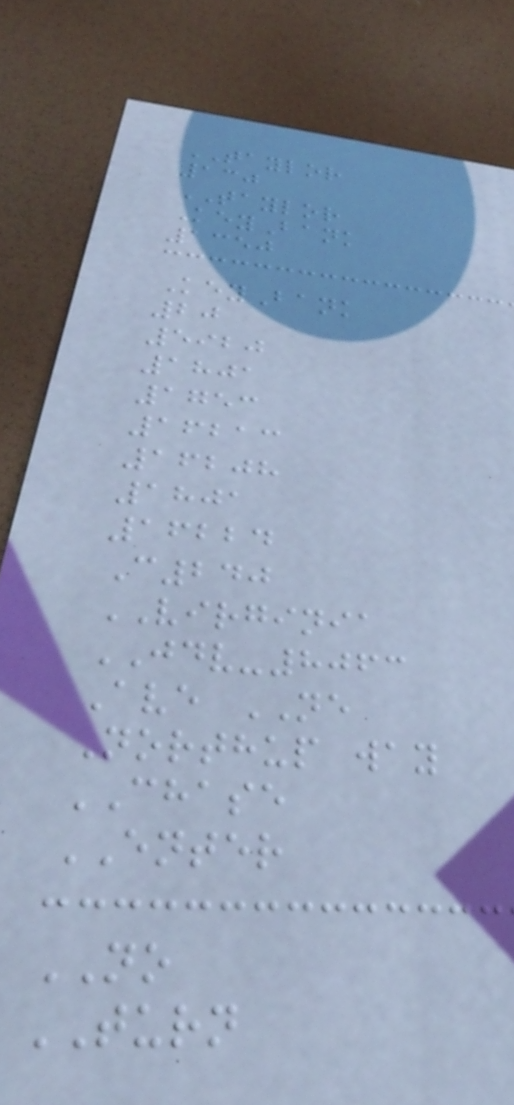TAYLOR
130
TAYLOR
KeyBank
1350
KeyBank
20
5920
1801
1753
16213
16208
1801
16224
C240
VIRGINIA
JDV-8063
Ave NE
Northup way
CHASE
ENTER
NO
TURN
